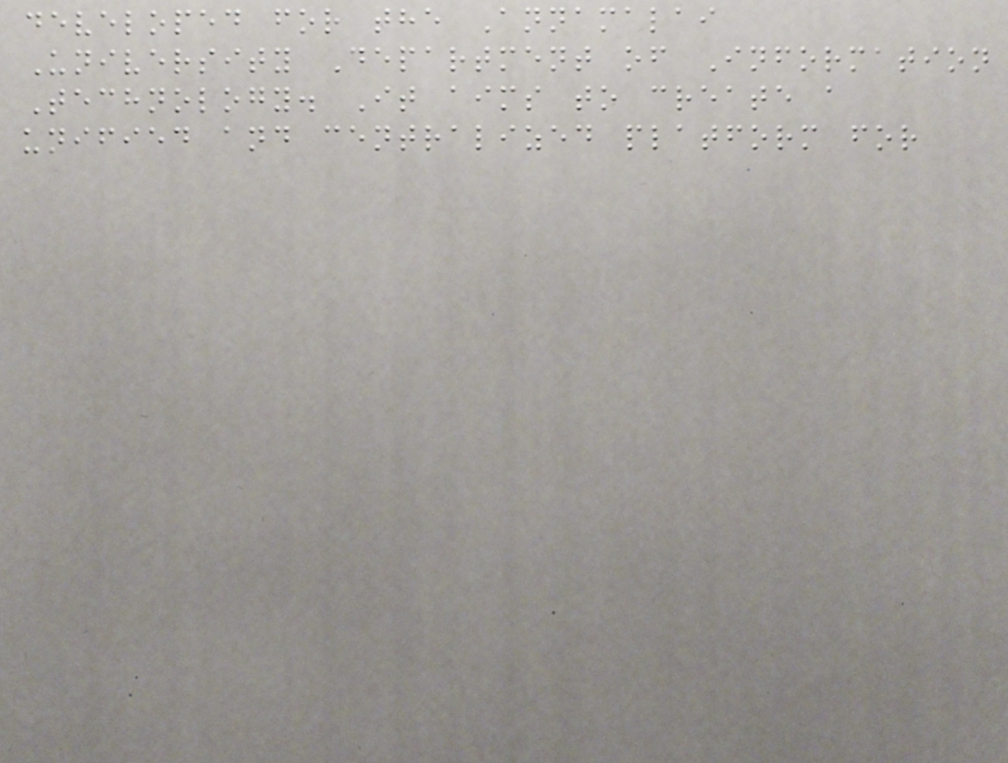developed for the Annamalai
University Department of Information
Technology. It aims to create a
unified and centralized platform for
